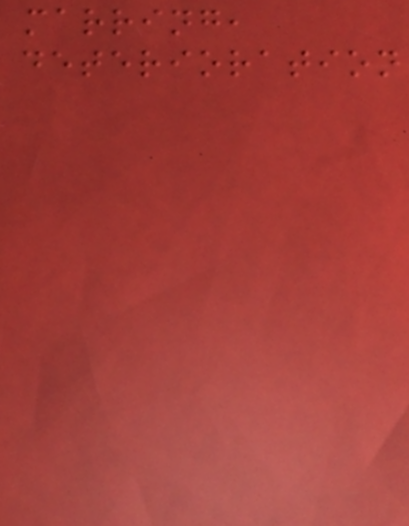marring,
deterioration
